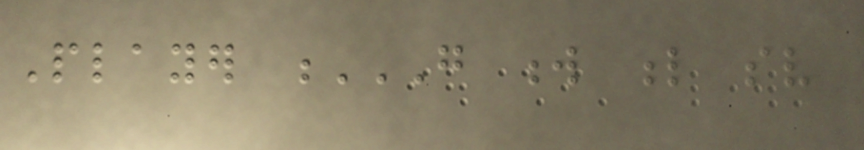Player G W L SV
